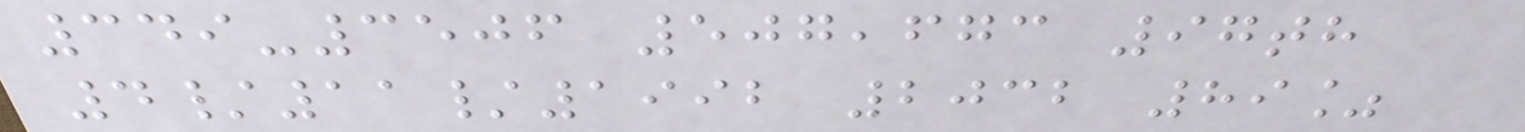349-3506 507,673 97th
4/11/1992 2032 89%
